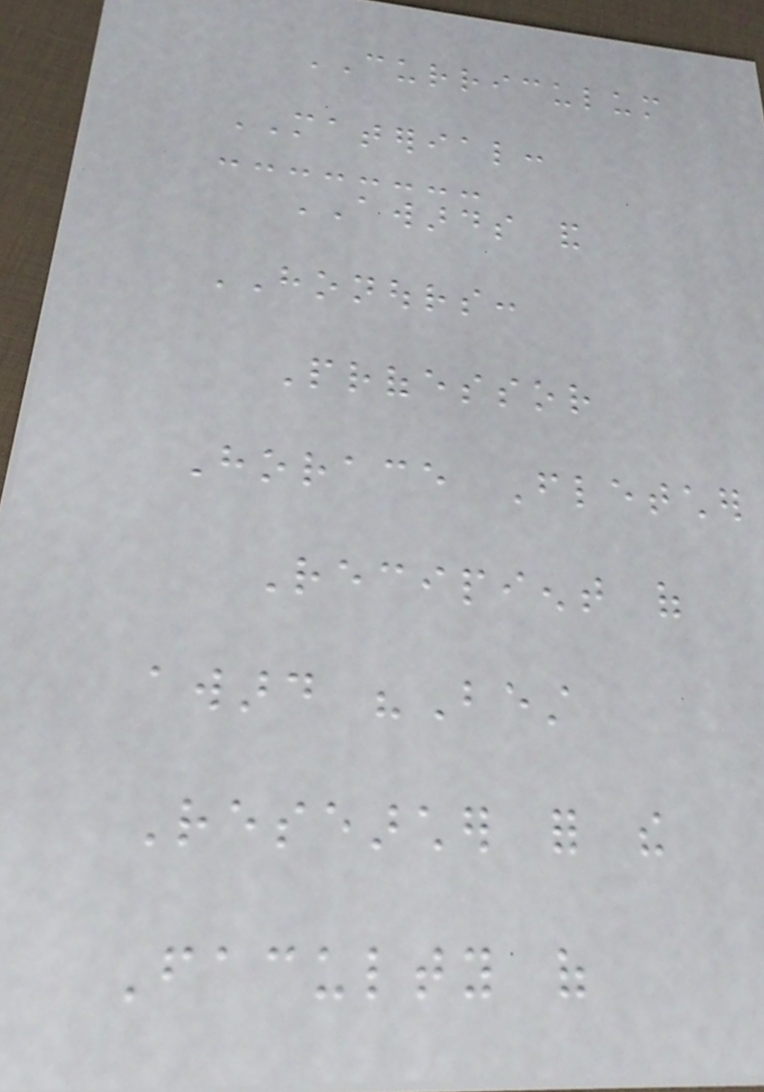CURRICULUM
MATERIAL:
AWARDS and
HONOURS:
Professor
Horace Fletcher
Recipient of
award "Best
Researcher for the
Faculty of
